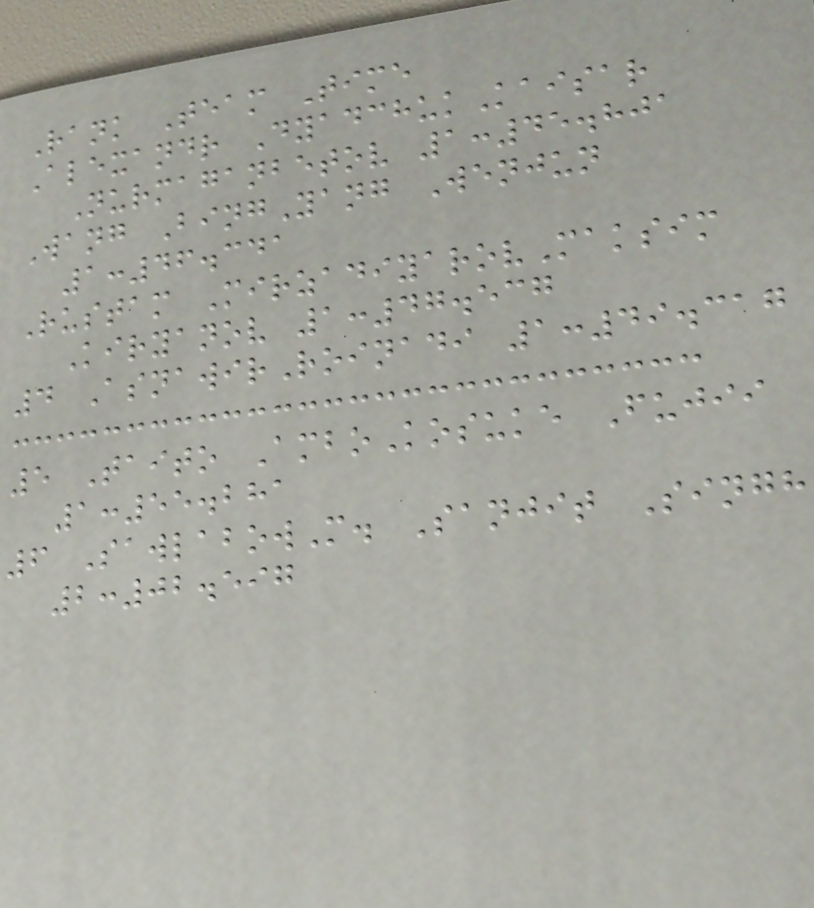Rank Team Time
Alexandr DyadchukKaisar
Nurmaganbetov 1:45.801
Wang BingYang Wenjun
1:46.341
Rustam MirzadiyarovMaksim
Kiryanov 1:47.537
4 AsnawirRoinadi 1:49.317
5 Taito AmboKosuke Fujii
1:55.281
6 SawlabowM. Sanjit Singh
2:02.597
